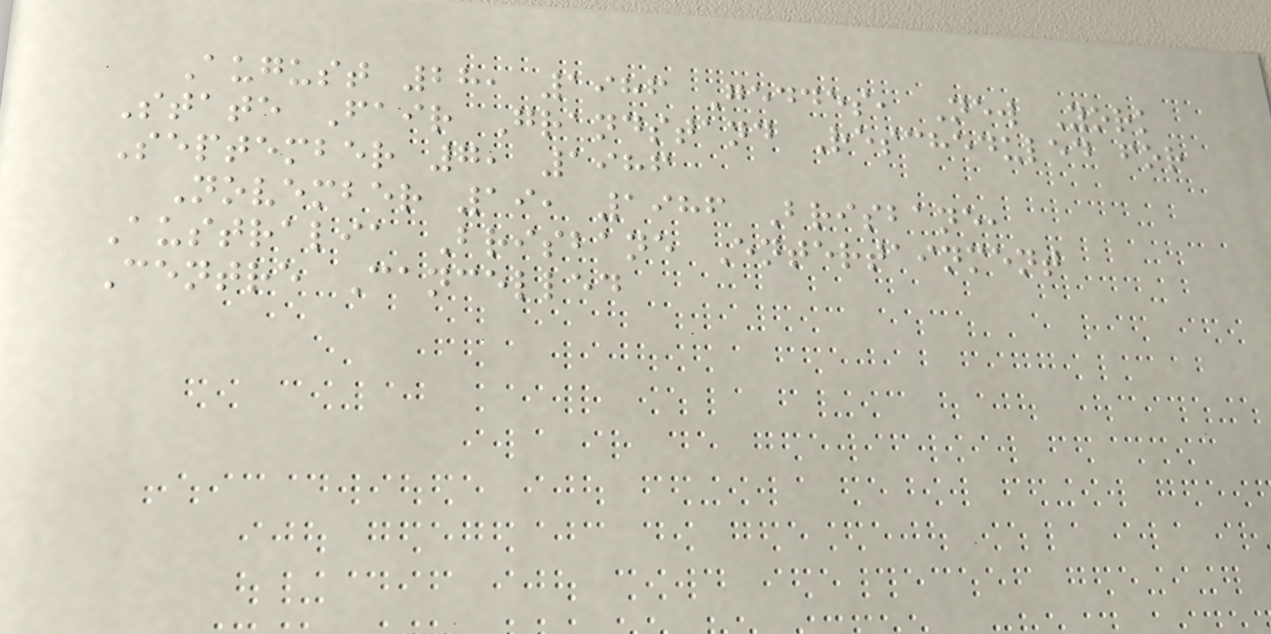August 28, 1986 Geddes, New York
State Fair Grandstand Rescheduled for
September 7, 1986
November 19, 1986 Brisbane,
Australia Brisbane Entertainment
Centre Cancelled
